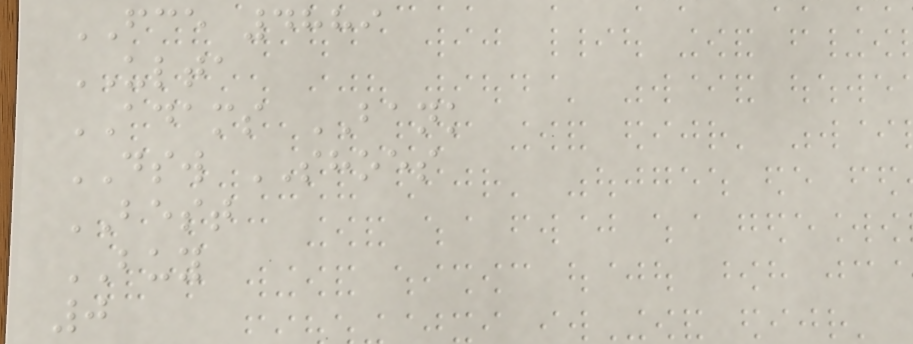FCE 4889
ULTA
ADAMS BANK
DSW SHOES
BEST
BUY
0
